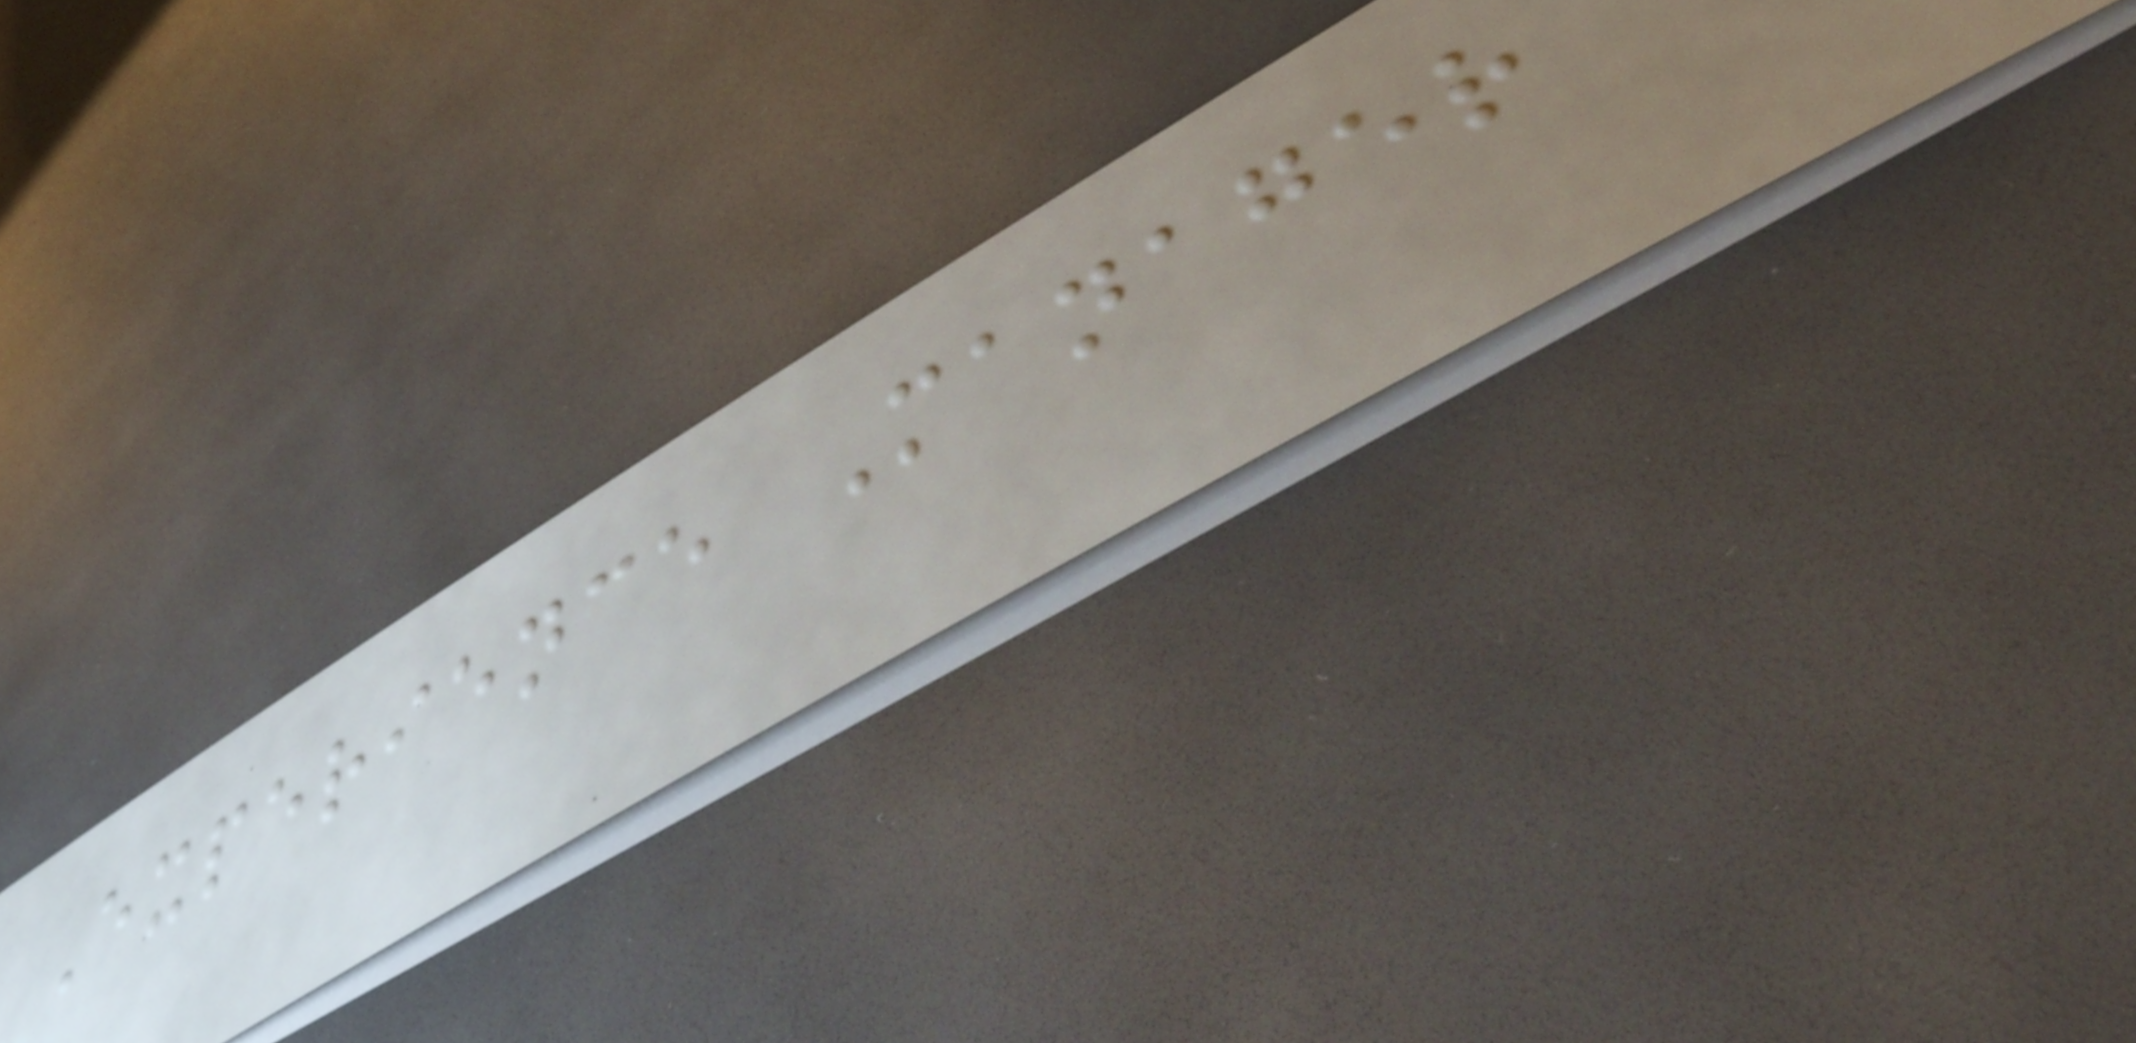Experience Manager
